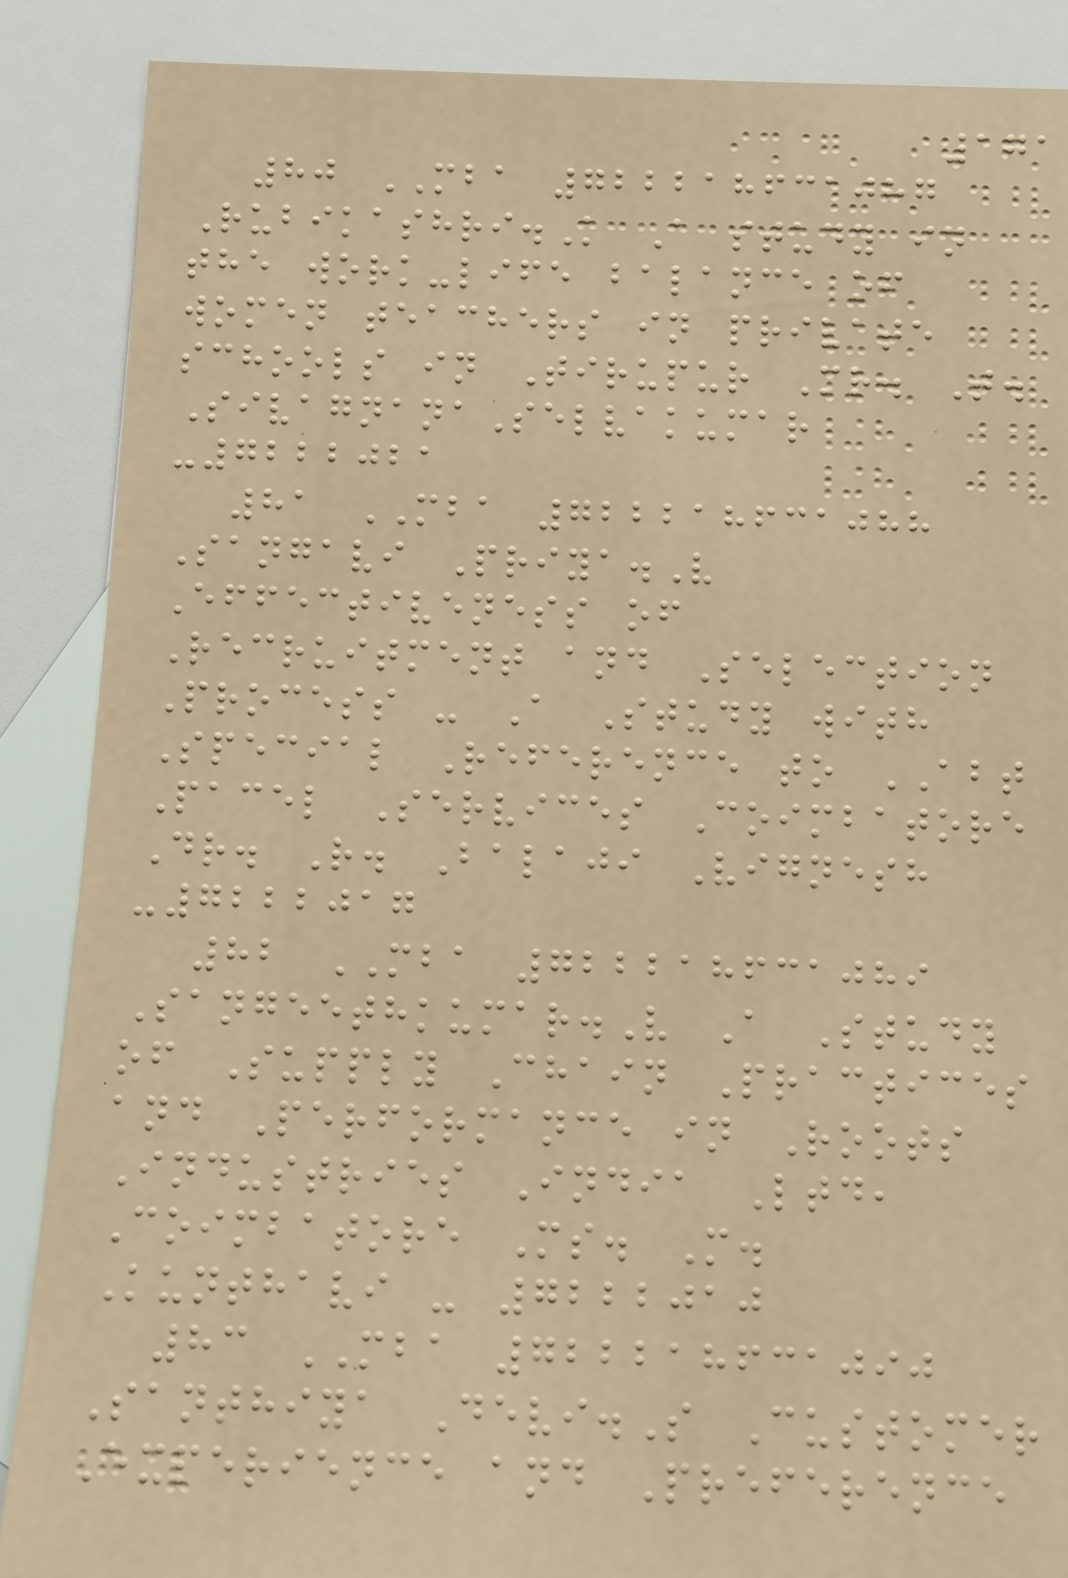171
80 MBA 722218631087
Rubikashri.K A study in
the work-life balance of
women teachers in private
schools in Tirupur Mr. T.
SivagnanaSelvakumar
-7222021
81 MBA 722218631088
Sangavi Priya.V
Effectiveness of
Recruitment and Selection
Process - A Study with
Special Reference to ABT
Pacel Services Coimbatore
Dr. R. Balaji Vignesh
-7222017
82 MBA 722218631089
Sangeethkumar.V A Study
of Supply Chain Practices
and Performance in Roots
Industries India Ltd,
Coimbatore Ms. M.
Kunthavi - 7222010
83 MBA 722218631090
Santhiya Devi.S Customer
Experience and Preference
